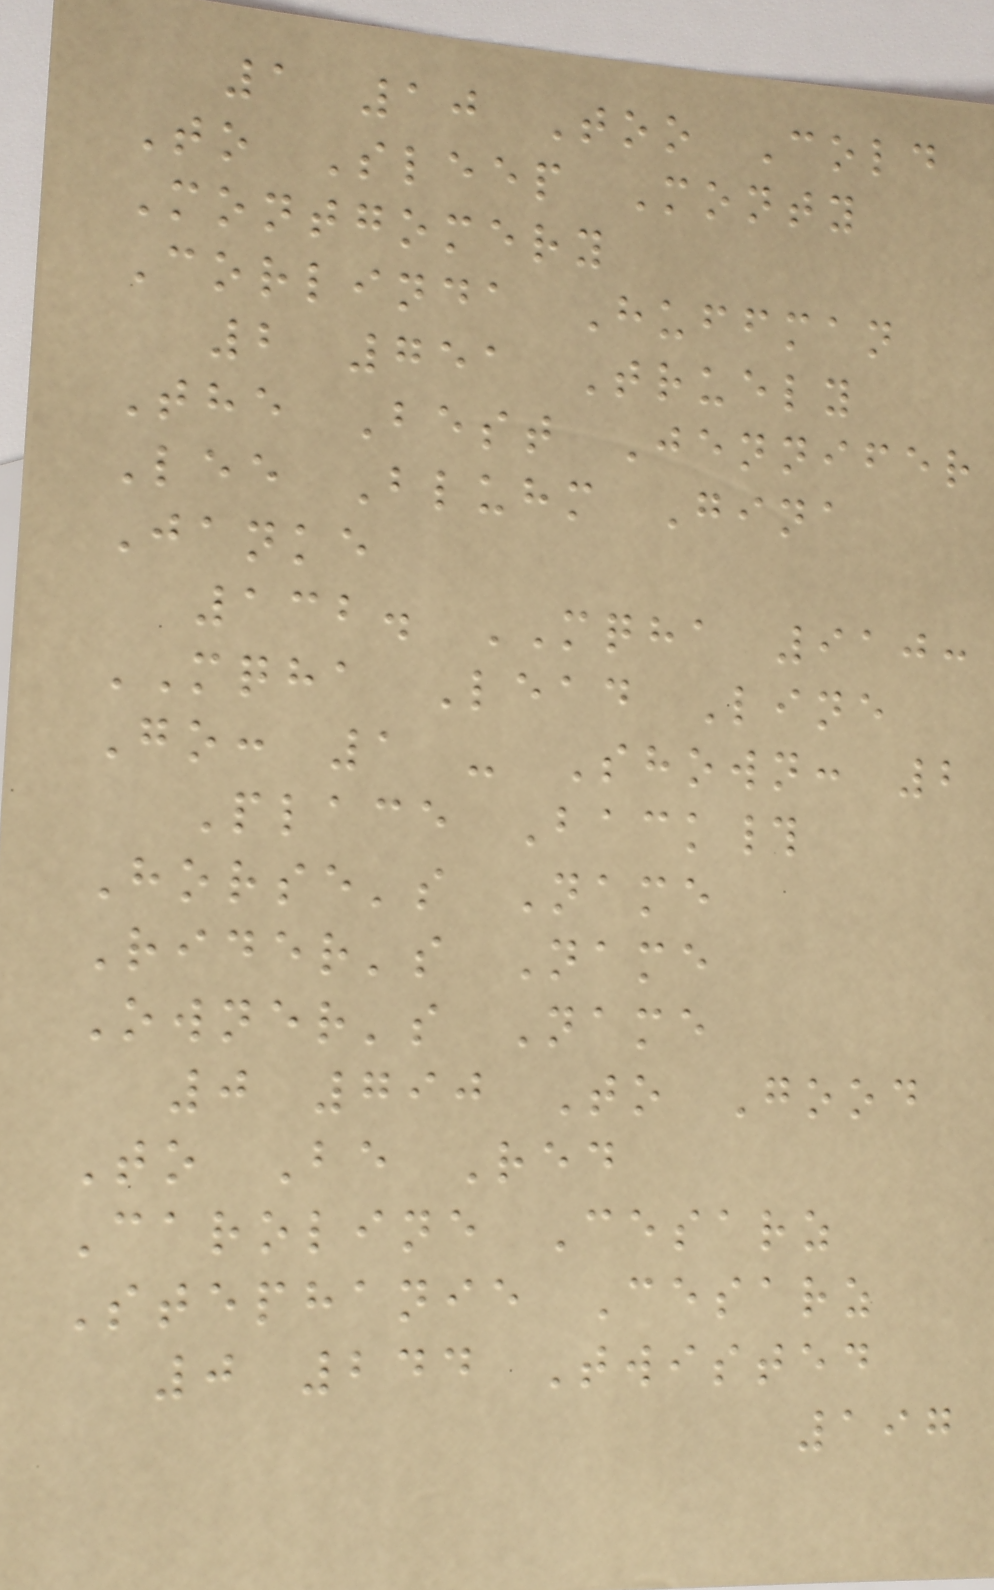1 10 Too Cold
To Sleep Monty
Montgomery
Corlinda Huffman
2 751 Truely
The Best Jennifer
Lee Bluhm Gina
Janke
132. MQHA 910:
MQHA Lead Line
Go: 1 - Shown: 2
Place Back#
Horse's Name
Rider's Name
Owner's Name
0 790 To Good
To Be Red
Caroline Cesarz
Stephanie Cesarz
0 244 Twisted
197
